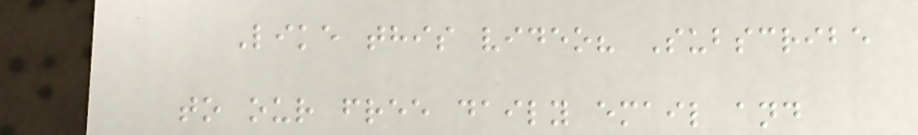Like this video? Subscribe
to our free daily email and
